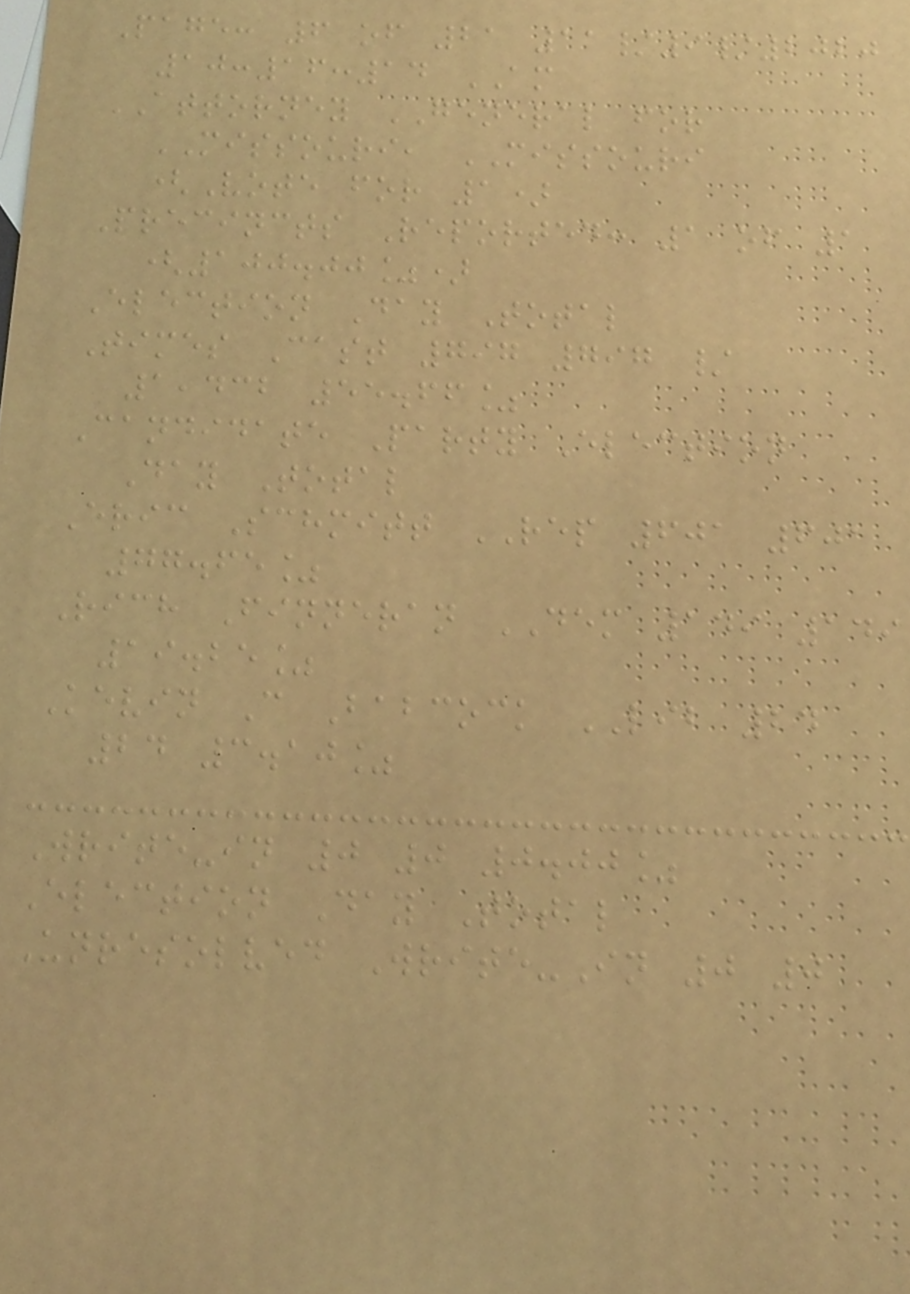Page: 6 of 21 11/9/2020
10:16:14 AM
ATTORNEY GENERAL for
MISSOURI, MISSOURI
(Vote for 1)
Precincts Reported: 1 of 1
(100.00%)
Election Day Total
Times Cast 797 797 /
1,432 55.66%
Candidate Party Election
Day Total
Eric Schmitt REP 601 601
77.65%
Rich Finneran DEM 149 149
19.25%
Kevin C Babcock LIB 24
24 3.10%
Write-in 0 0 0.00%
Election Day Total
Unresolved Write-In 0 0
